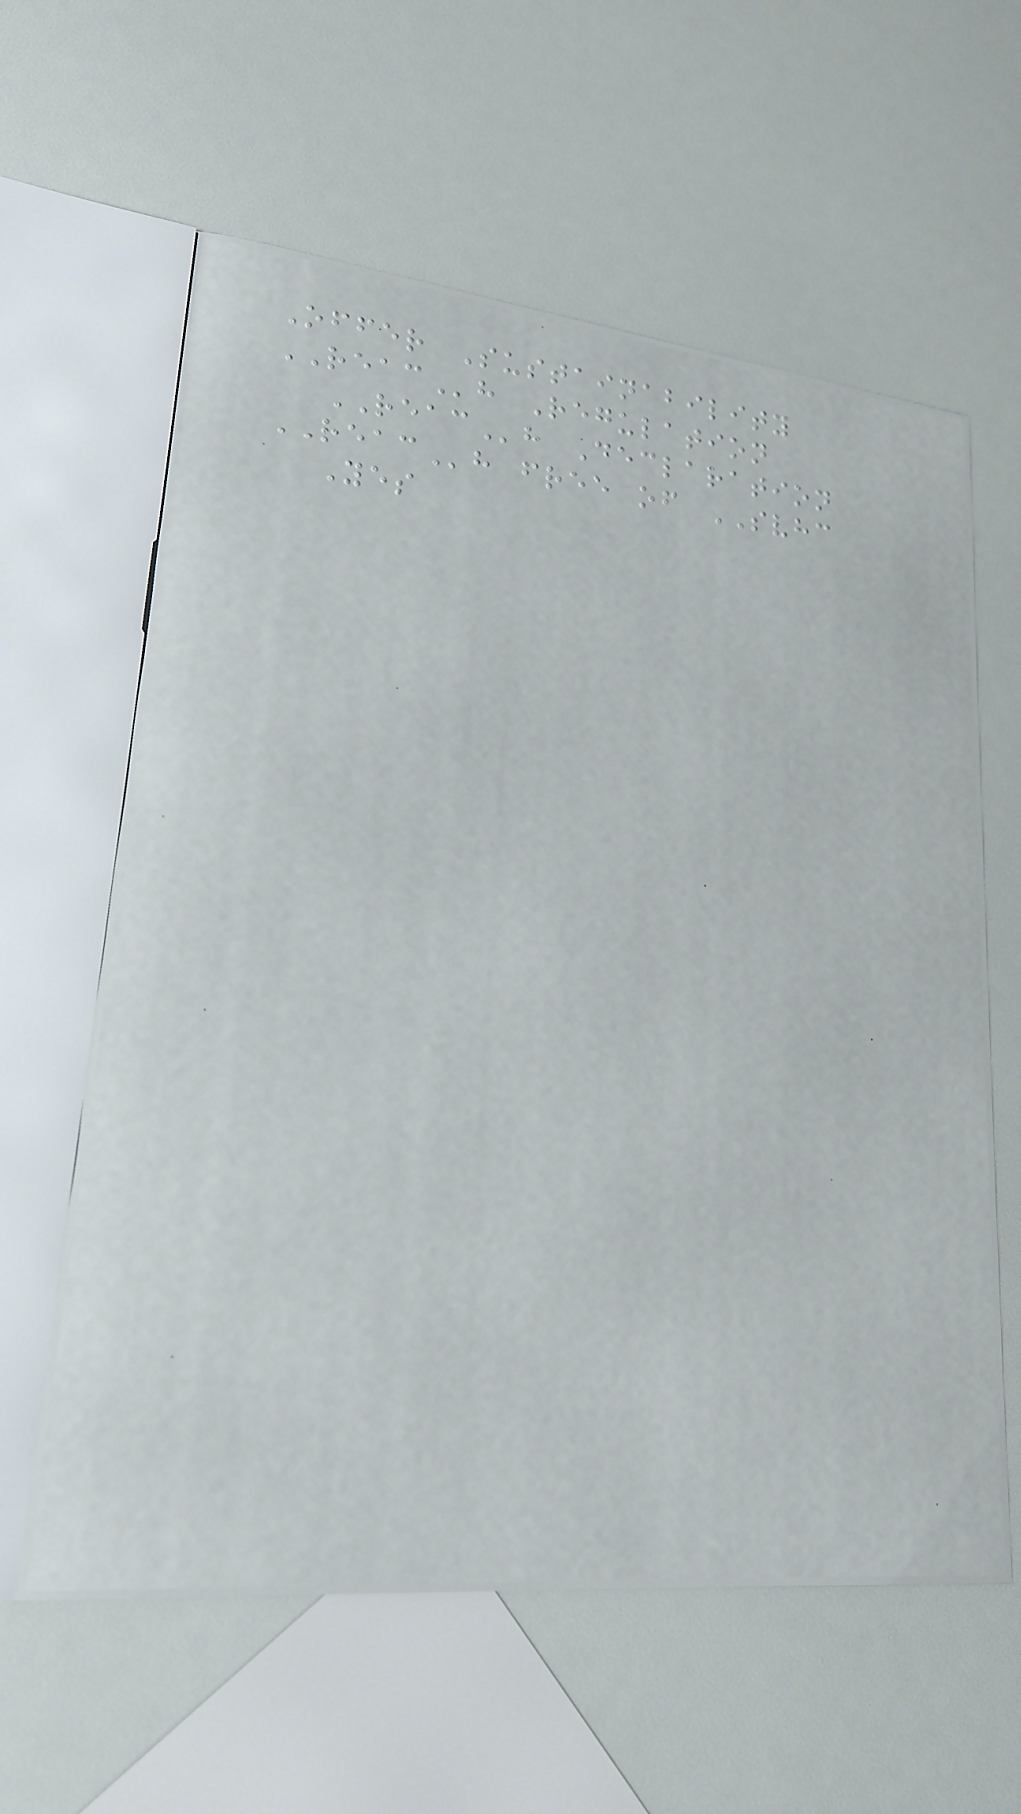Offer Sustainability
REACh Regulation
REACh Declaration
REACh free of SVHC
Yes
